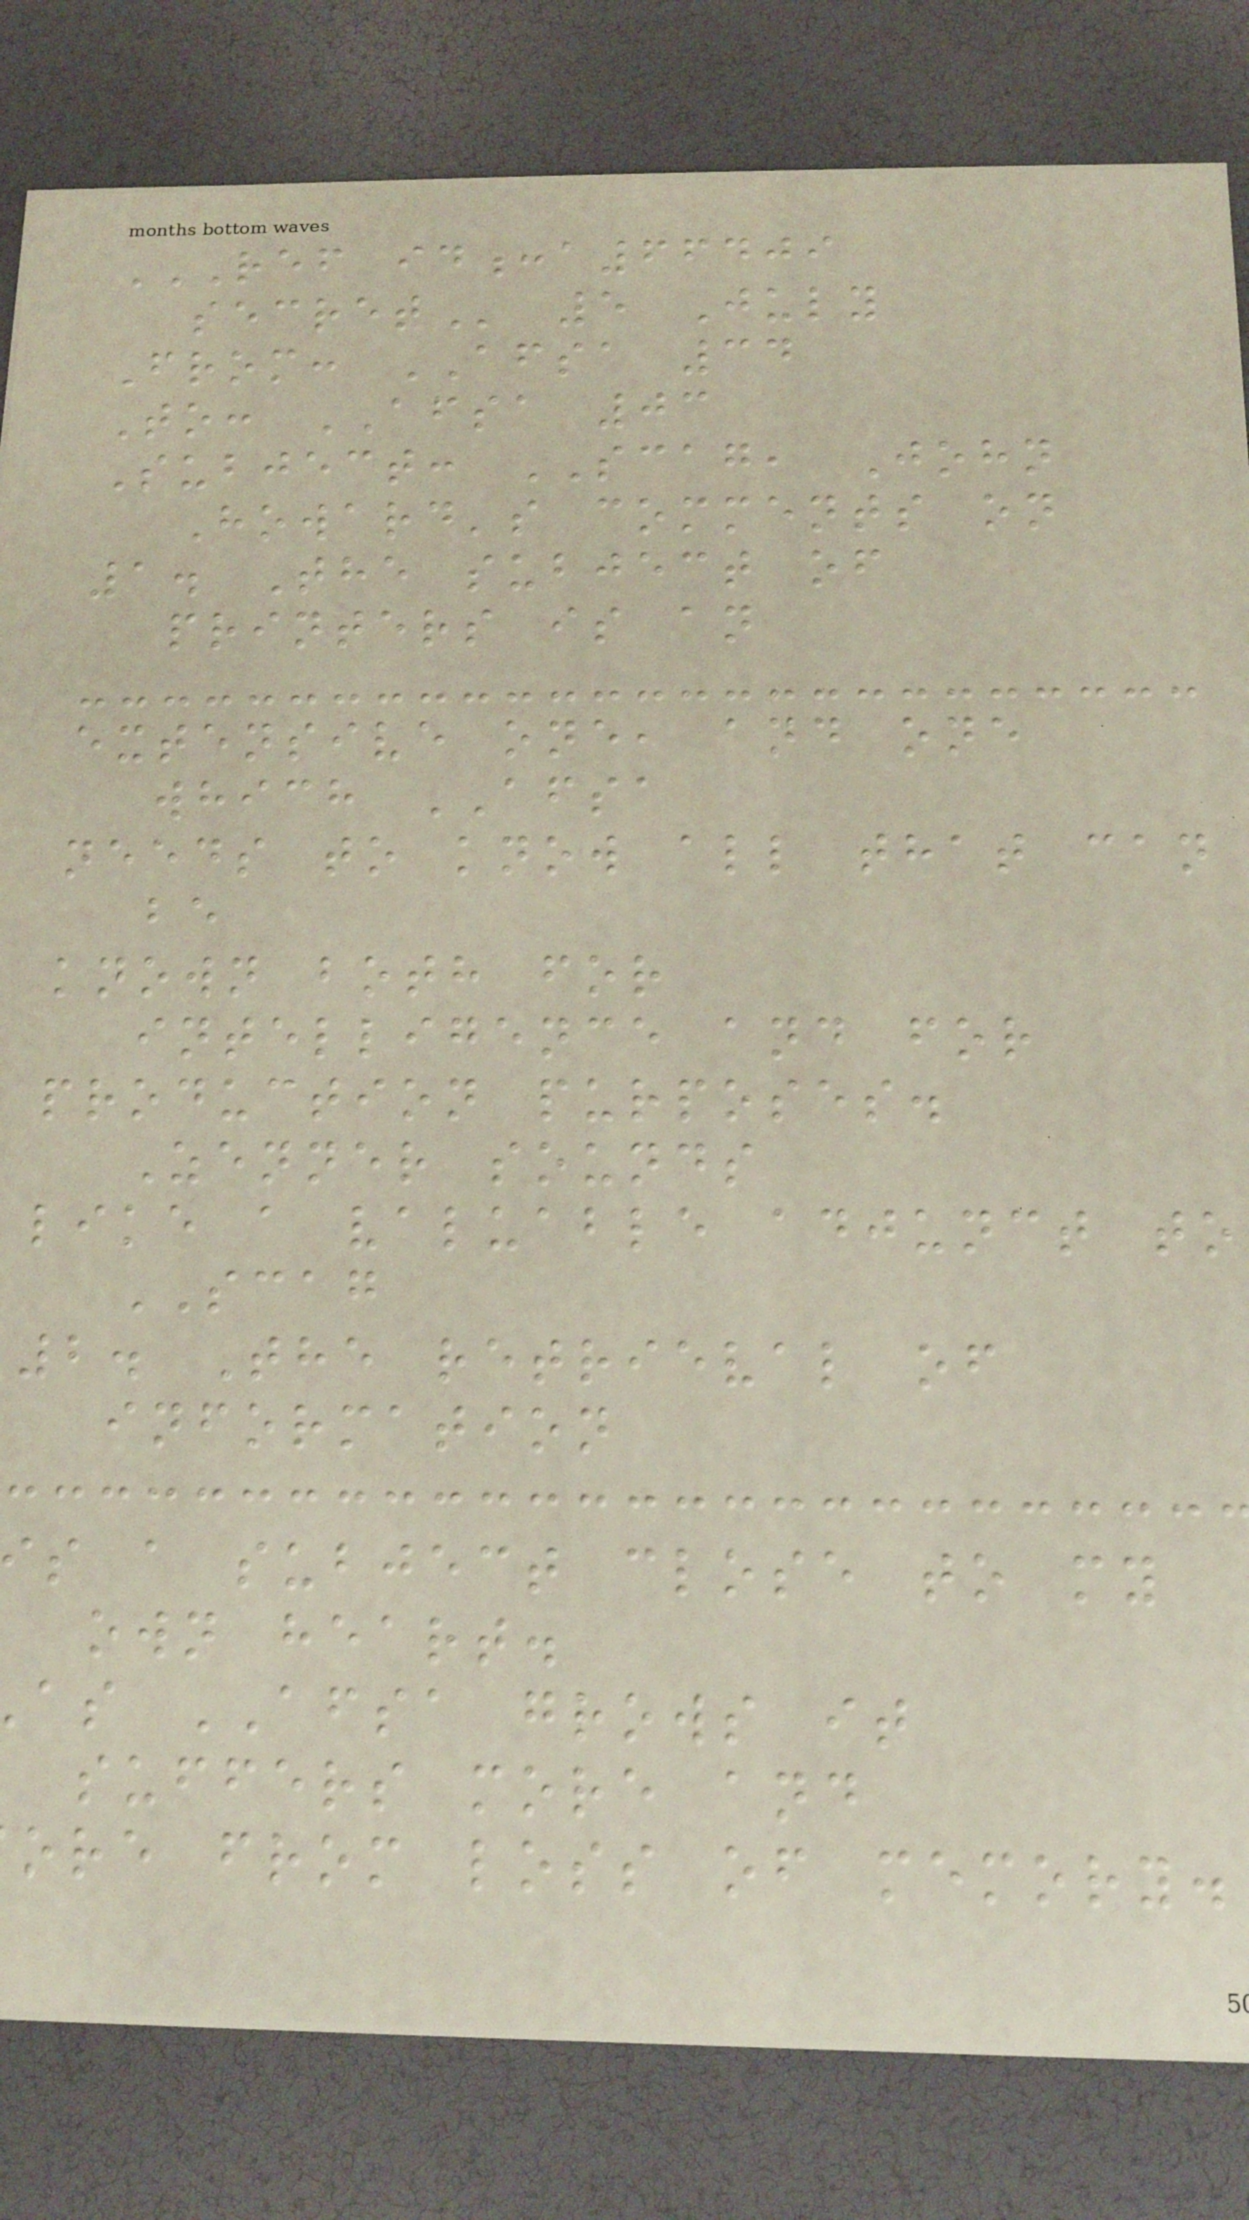REF ID:A66409
5 July
From: AFSA 34
To: AFSA 03
Subject: SCAG, John
Howard's comments on
1. The subject of
printers is an
extensive one, and one
which AFSA
needs to know all that can
be
known both for
intelligence and for
production purposes.
Zenner sounds
like a valuable adjunct to
SCAG
2. The retrieval of
information
s a subject close to my
own heart.
as AFSA grows it
suffers more and
ore from loss of memory.
